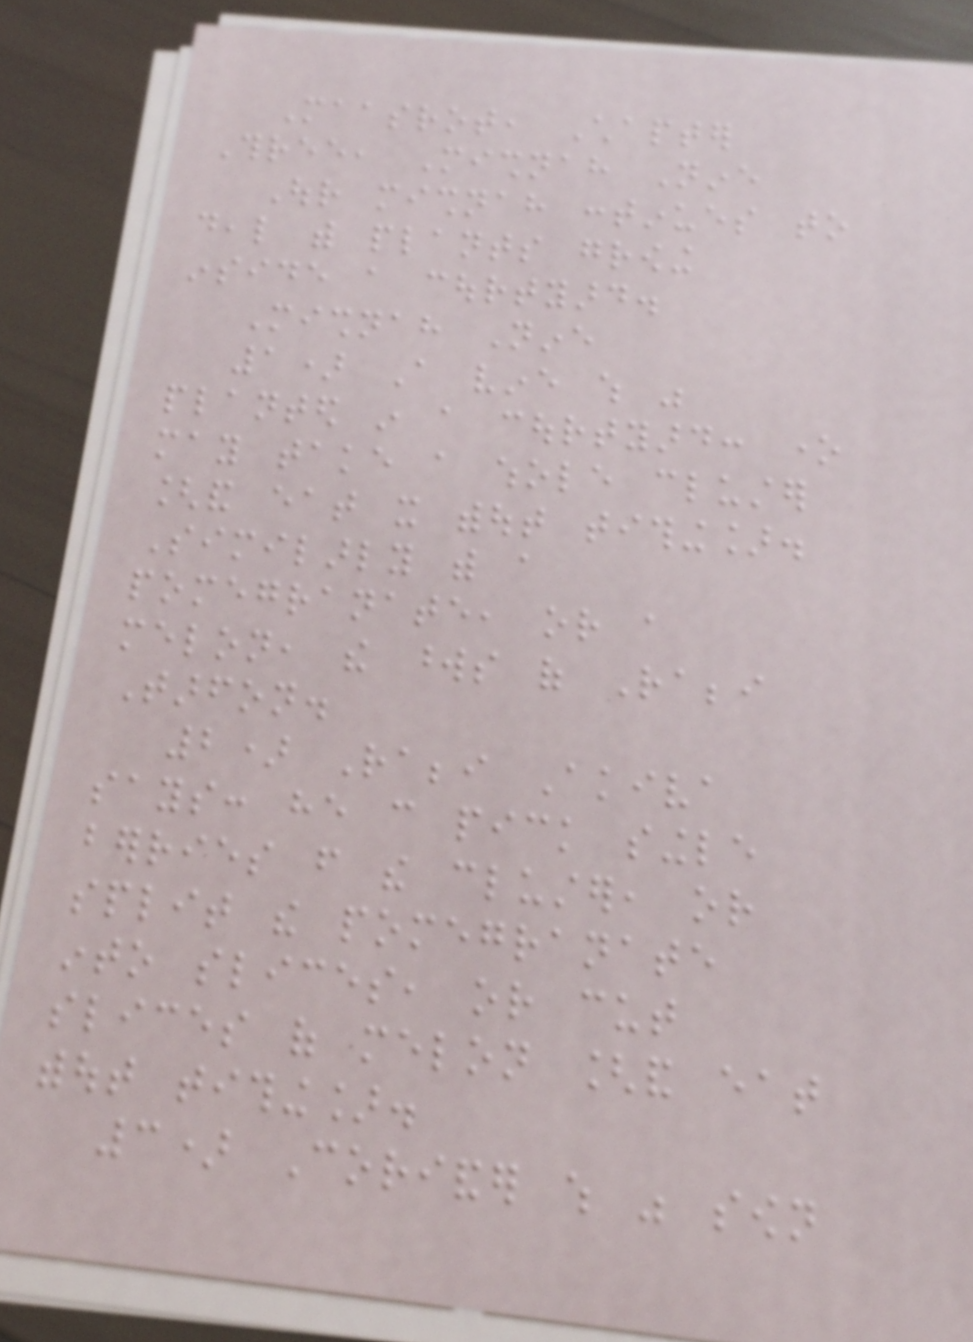Maasrot, Chapter
Three, Mishnah Nine
Our mishnah continues to
deal with plants growing
inside a courtyard.
Mishnah Nine
1) A vine which was
planted in a courtyard: one
may take a whole cluster
[and eat it without tithing].
Similarly with a
pomegranate, or a
melon, the words of Rabbi
Tarfon.
2) Rabbi Akiva
says: he can pick single
berries from the cluster, or
split the pomegranate
into slices, or cut
slices of melon [and eat
without tithing].
3) Coriander which was sown
